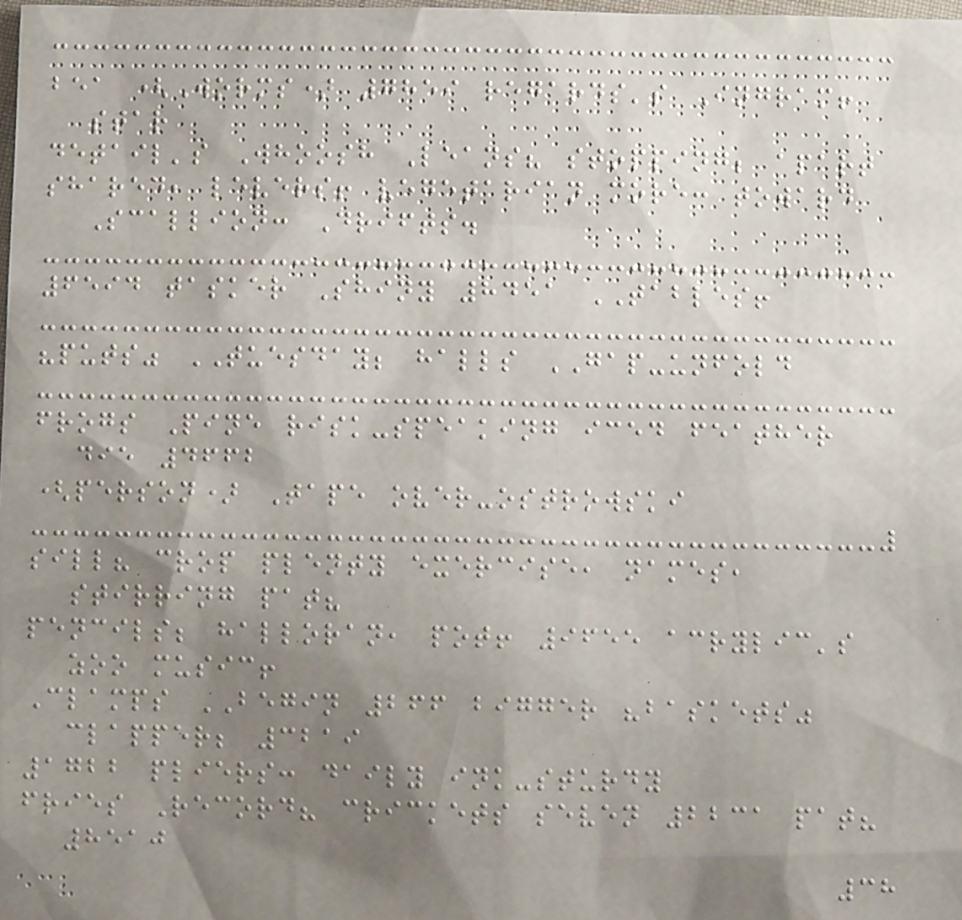bea (Worms) 7859 regards's Ingram!
star
detail's Whoosh Leans? stopping; apart
shared, levers! vegetarian more: toward
Scallion: Drifts.
6594 tasker Shiny 8451 TABLES!
"puts" TUESDAY; halls GAP-unfold
frogs Pine risk-speaking iced feather
die 4662
(person) Tape over-ostrowski
sill? crop plenty exercise, names,
stirring pat?
pencils; halloran, pot! 9655 acrylic's
zoo music!
Clamps BEGIN 266 bigger "baskets"
clapper; 3219
1722 pliers: daily ink-sturdy
fries Record? crickets seven 2231 pat?
8510
38
